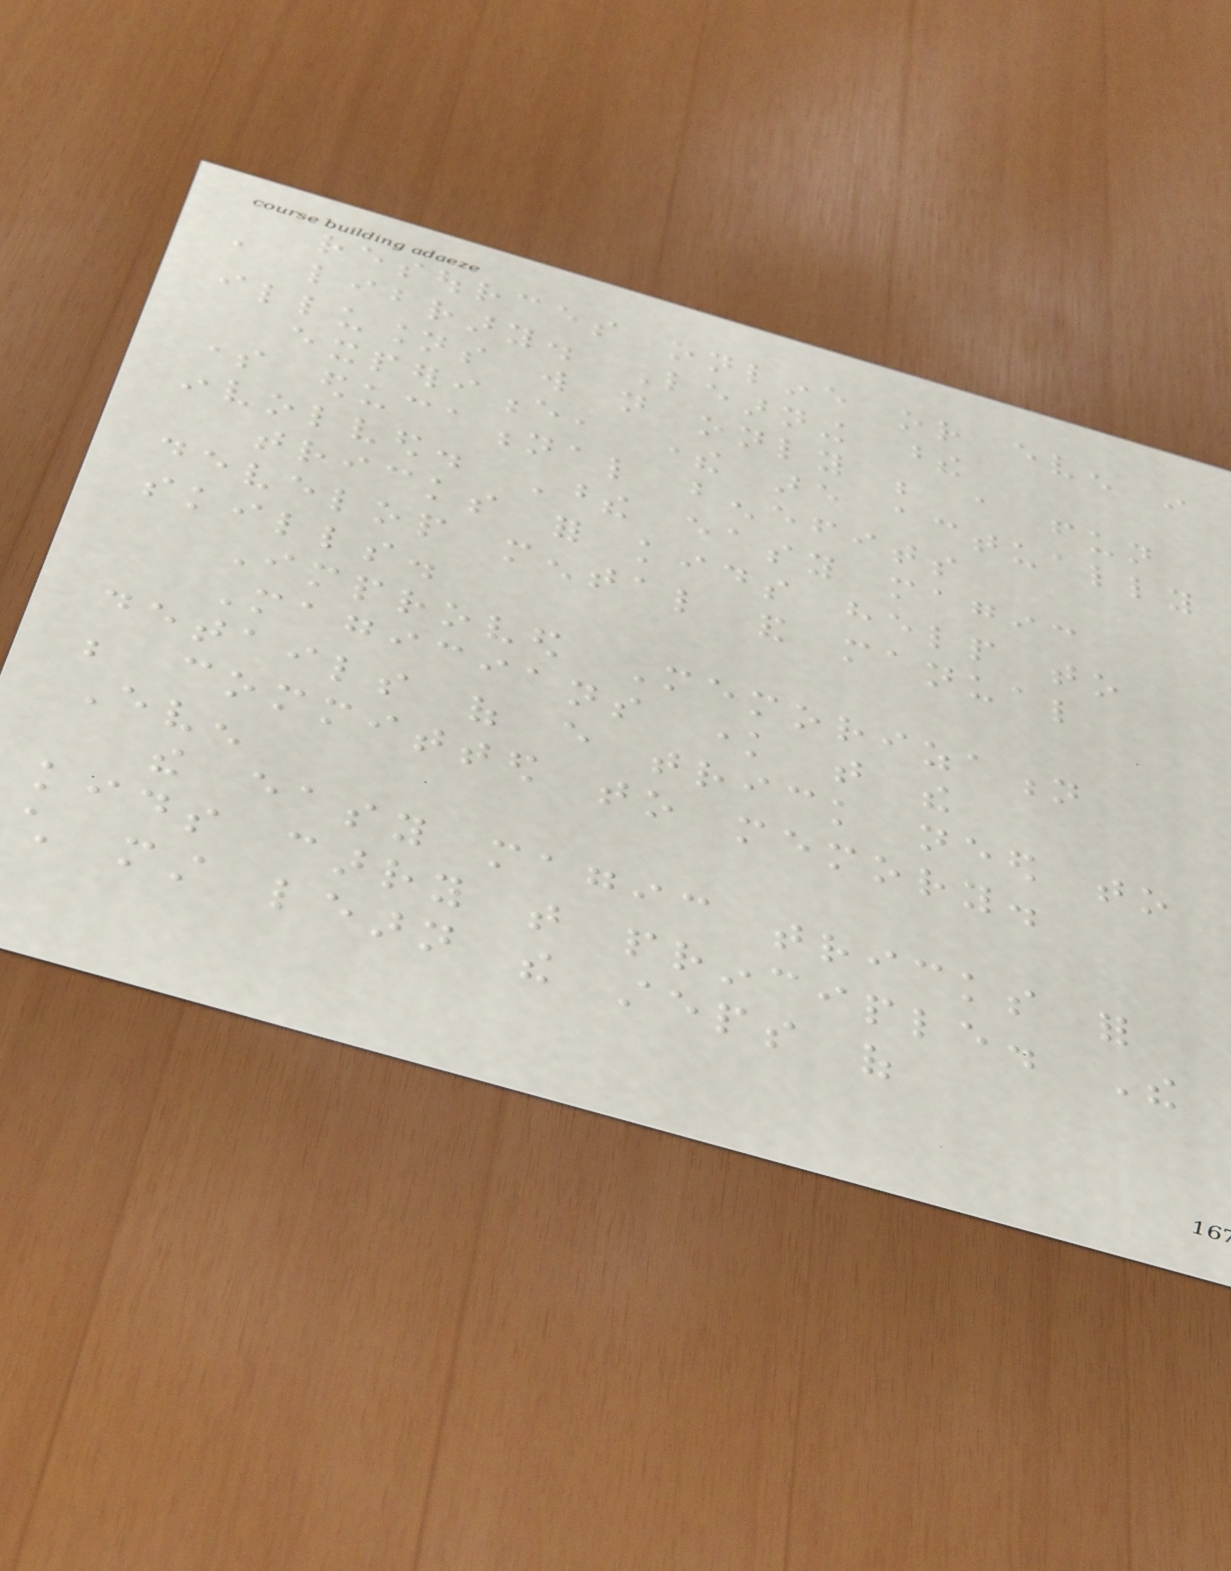resources online or even in
a library. Learning these
illusions will not only be a fun
experience, there are actually
some educational benefits
involved. These easy magic
tricks for kids help to
develop mental and manual
skills.
Improved Memorization
Magicians know that the
details of every trick need to
be committed to memory.
Even
the easy magic tricks for
kids carry that principle. The
child must learn the steps of
